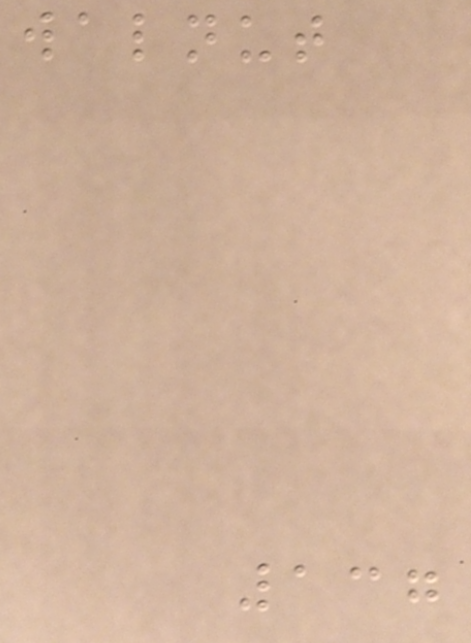walnut
137
